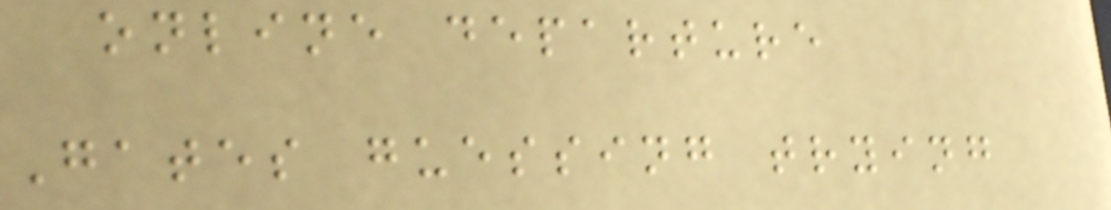online departure
Gates guessing trying
